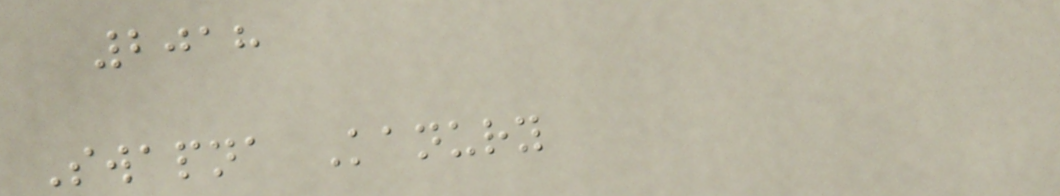2018
Swapna Kanury
